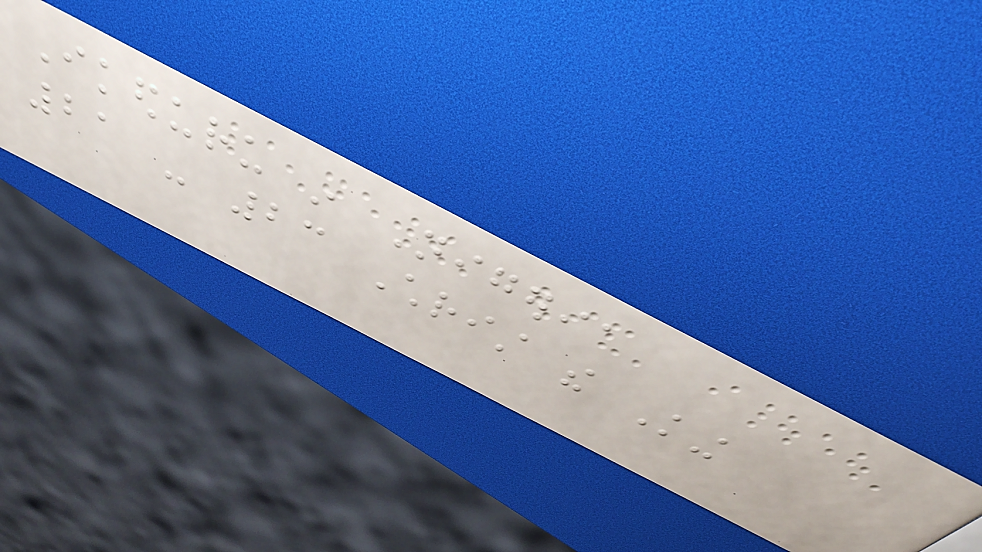Ikeduru in Nigeria
21 - 23 Christ the King
